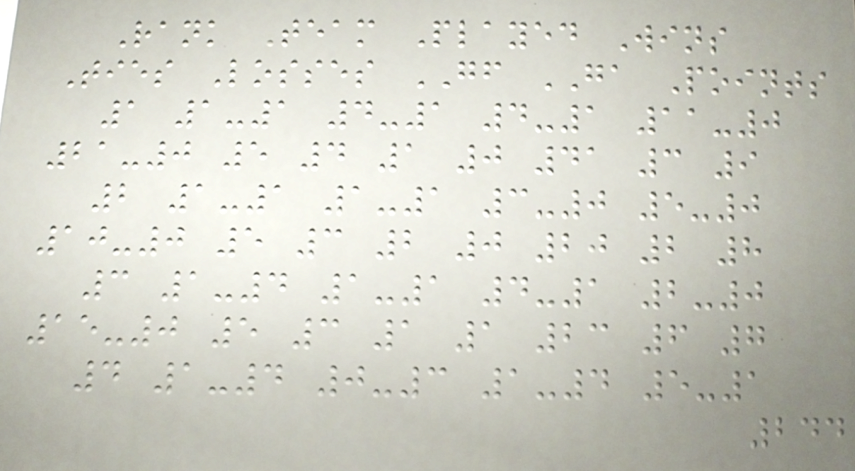Rank Team Played Wins
Ties Losses GF GA Points
1 1-1 4-1 4-1 11-0
21-0 5 4 1 0 41 3 9
2 1-1 1-1 3-0 5-0
10-0 5 3 2 0 20 2 8
3 1-4 1-1 4-1 2-0
15-0 5 3 1 1 23 6 7
4 1-4 0-3 1-4 5-1
244
